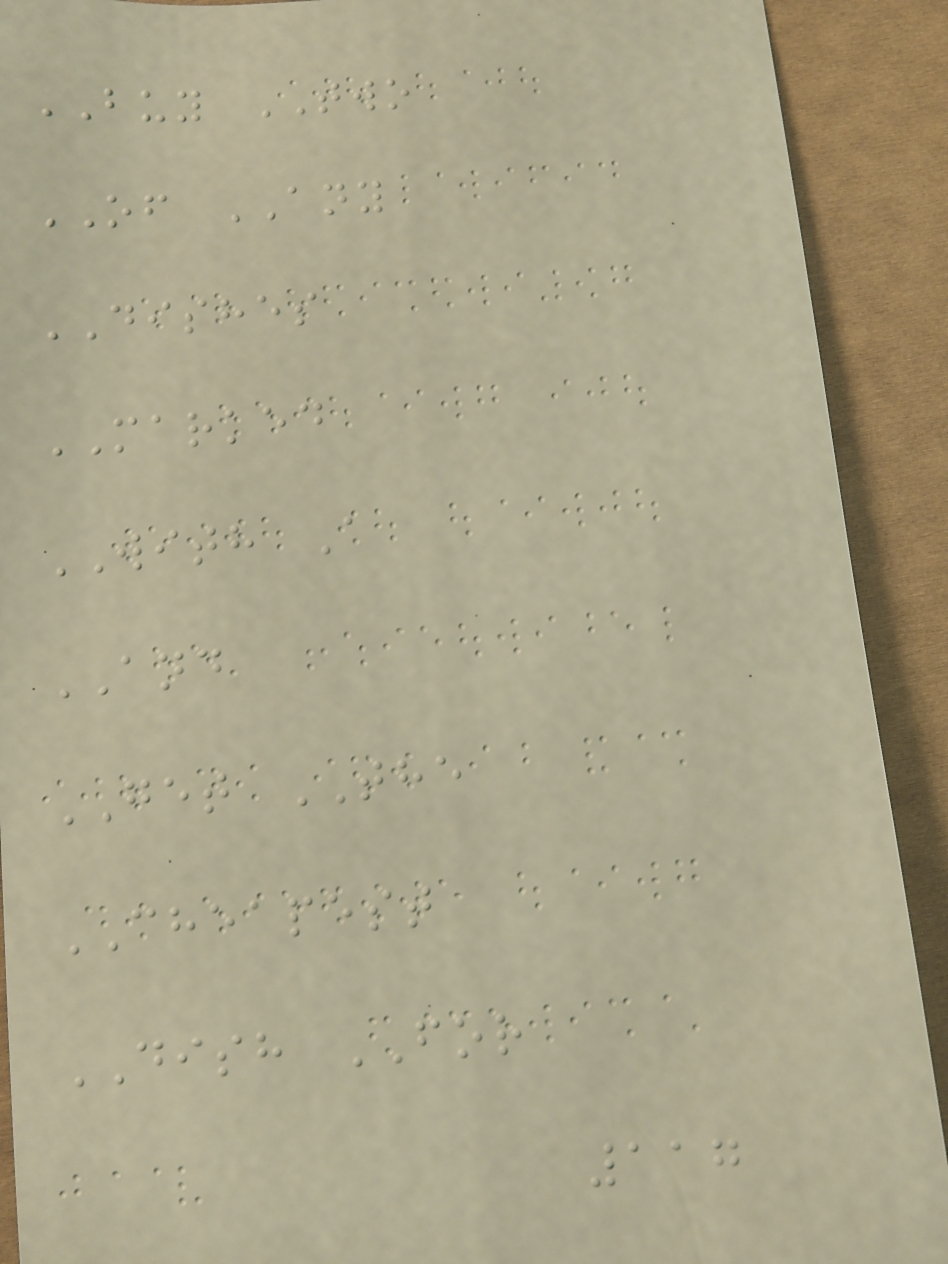BUY TWO
OF ANY
DISHES
MARKED
WITH A
AND
GET THE
CHEAPEST
DISH FOR
117
